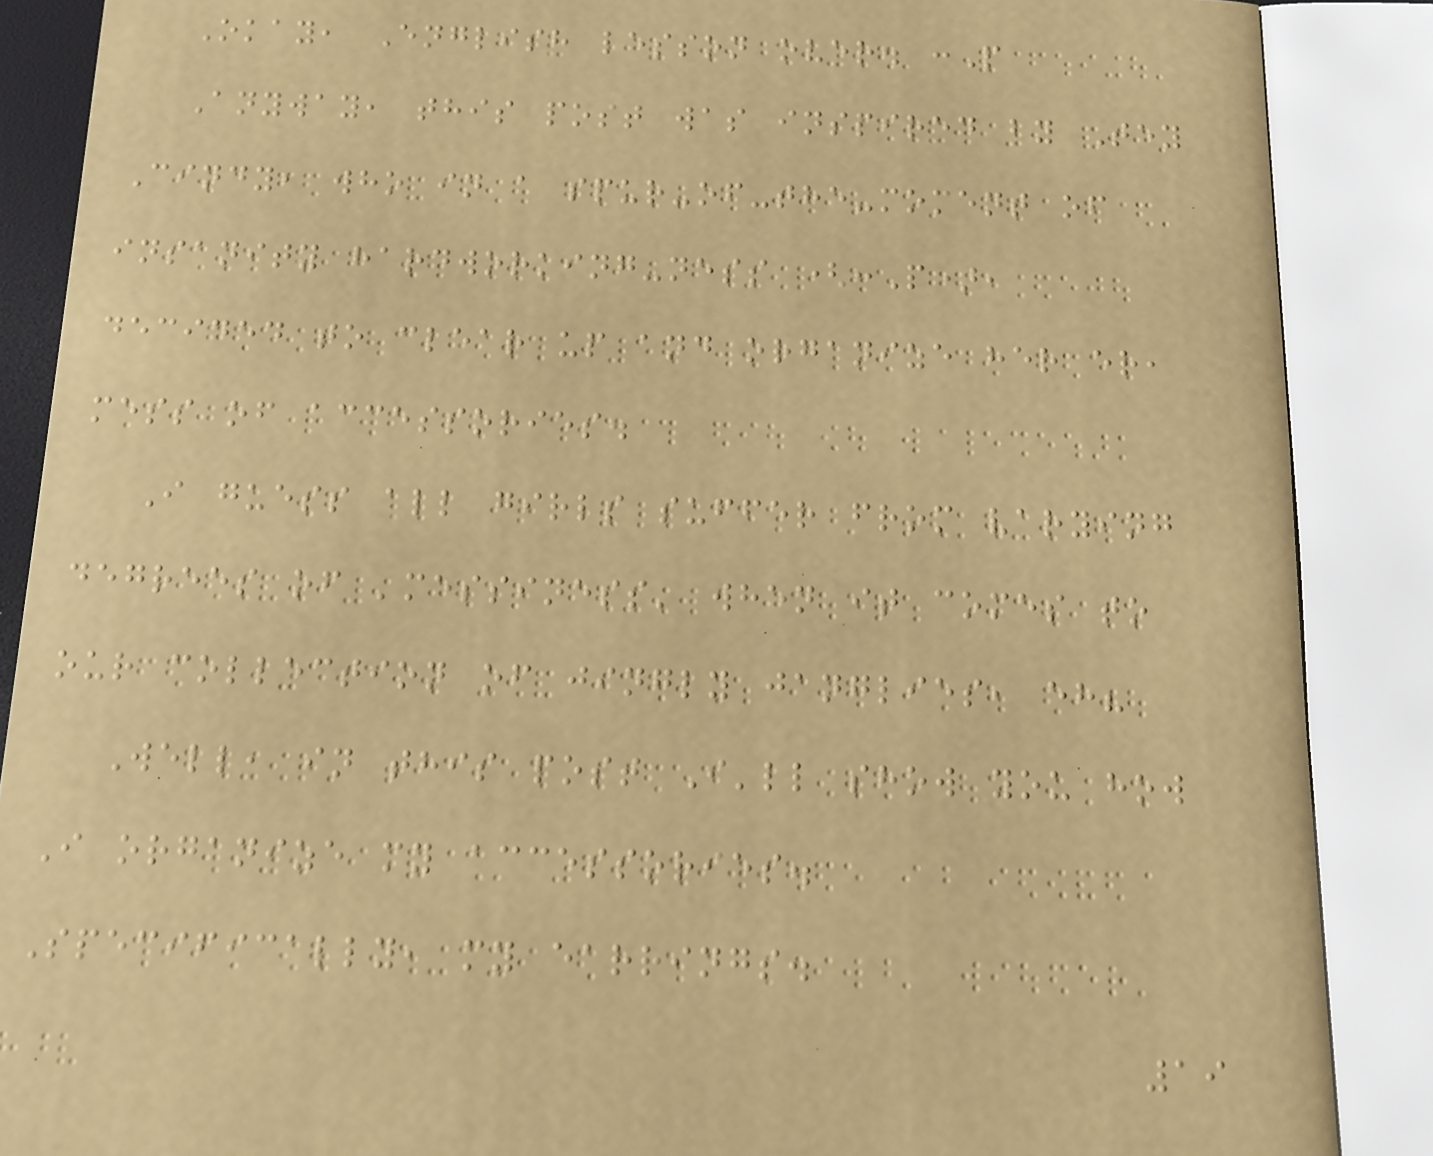Okay, English lesson over. :P
Anyway, this post was inspired by Tey
Cindy, who in a spur-of-the-moment of
insanity hardworking-ness (:P),
decided to clear up and organize her er,
mess of accessories.
I guess all girls suffer from varying
degrees of 'messiness' when it comes to
our collection of jingly janglies, eh?
Well, in this post I'll show you how
I organize my accessories.
Specifically, my earrings.
19
